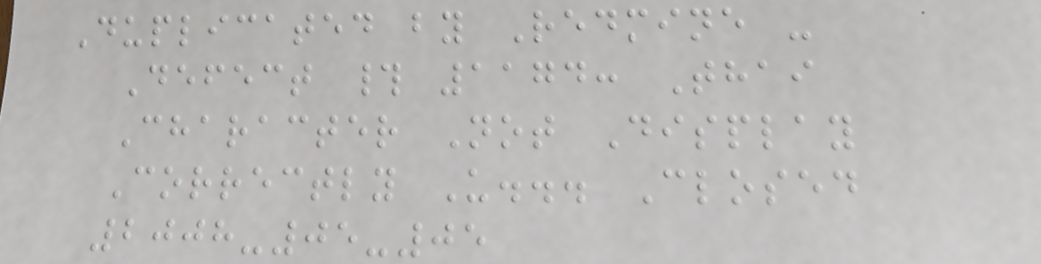Duplicated by Redmine -
Defect # 1174: Thai
Character Not Display
Correctly U... Closed
2008-05-05
